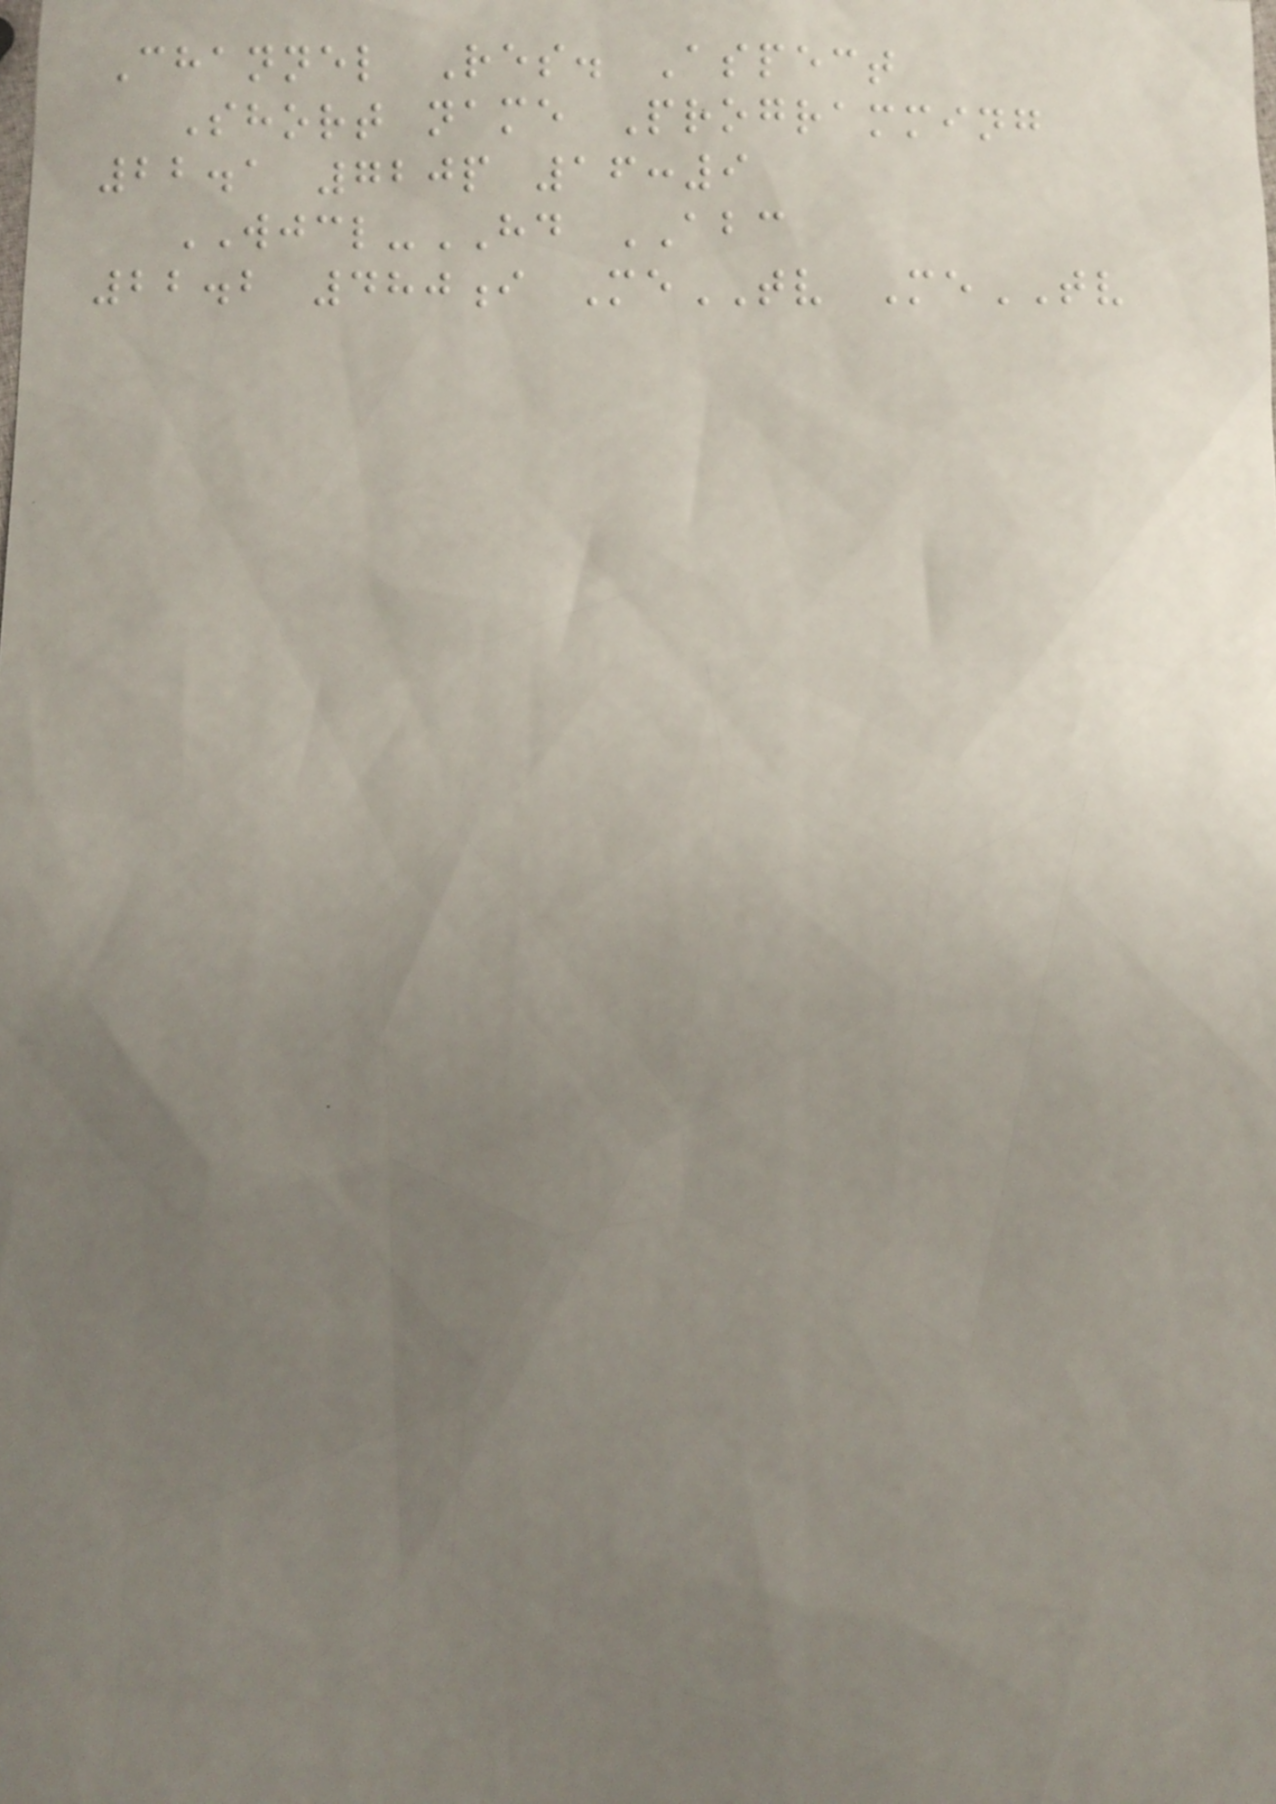Channel Res. Aspect
Short name Programming
22.1 720p 16:9
WJCL-HD ABC
22.2 480i MeTV MeTV
